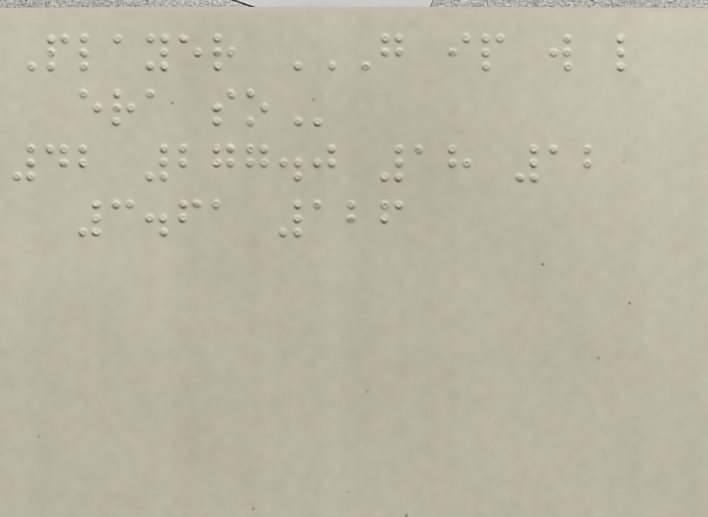Player G IP W L
ERA SO
42 277.0 18 12
3.61 126
